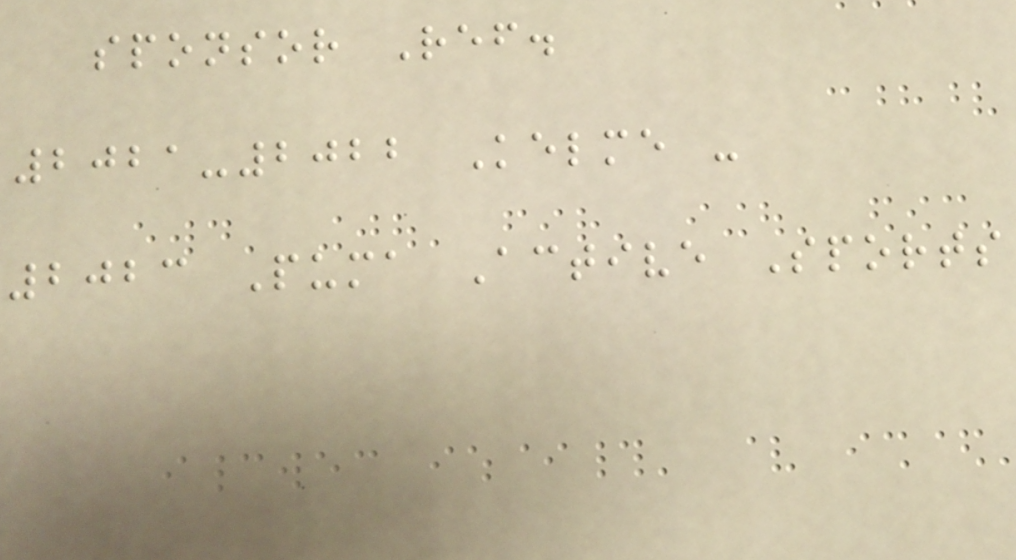sponsor Ref.
2021-2022 Kelme -
2023 Puma Active Sports
